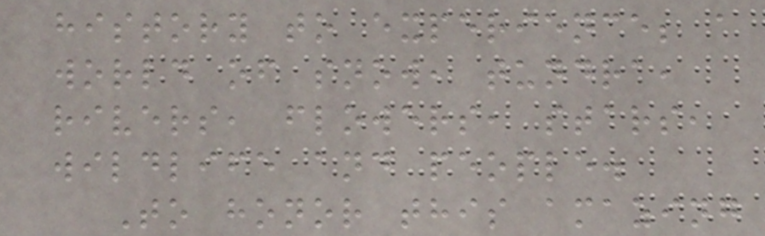history to experience; a
world of snow, tundra,
rivers, flowers, stars,
wildlife and people.
To honor this amazing
